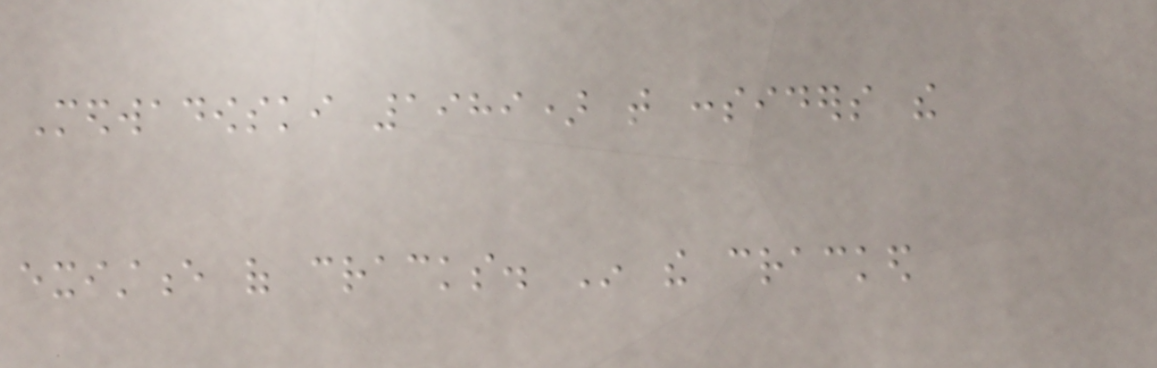Medwadowski 1989) that considers the
existence of cracks. In the cracked
